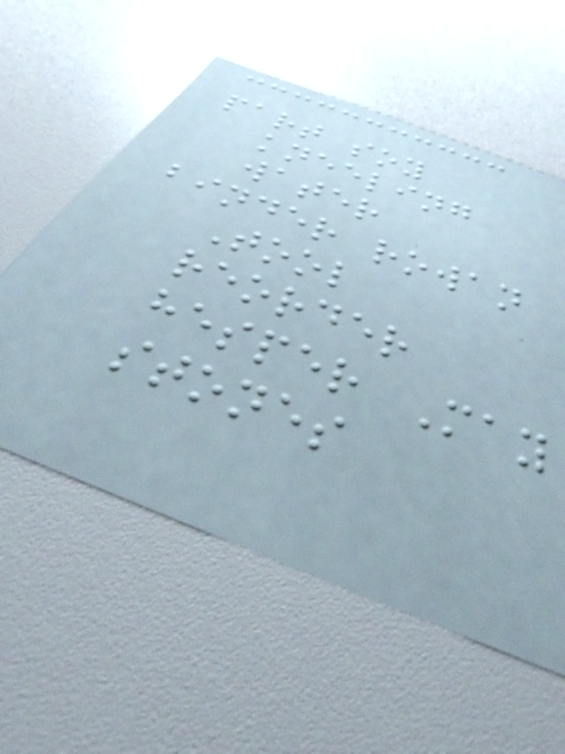part soy
kneeling
water
binder rowan
Tool
reorder
hesper May
stones
